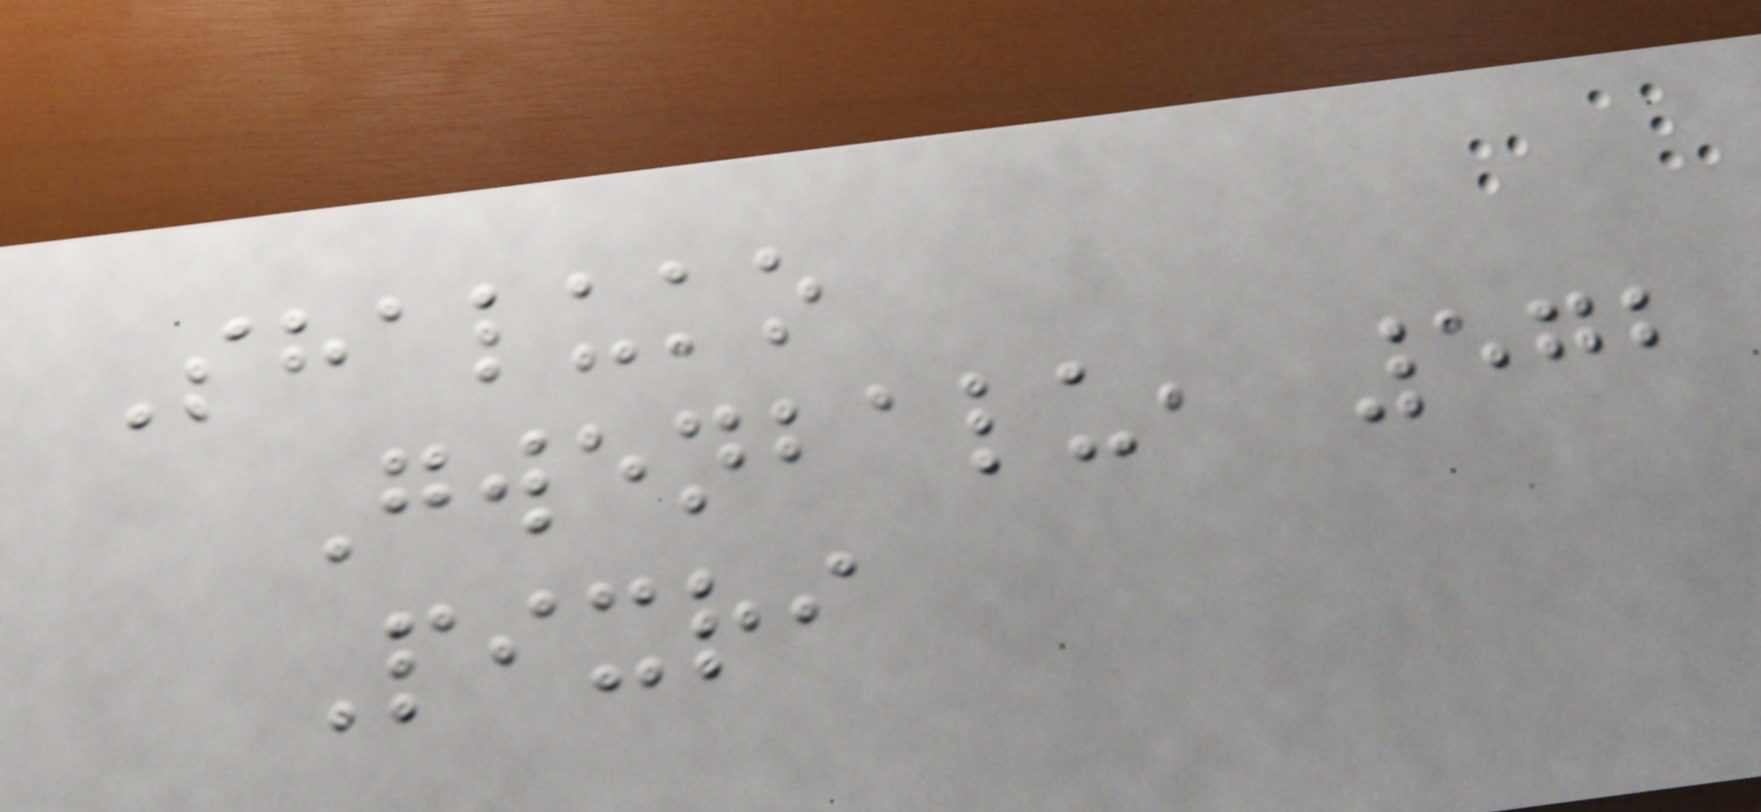Shaluko
Gwenbalu, 572
Pixri
